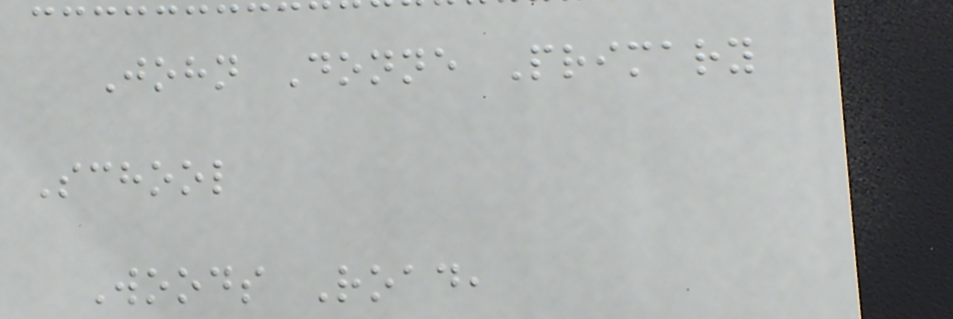John Donne Primary
School
Woods Road,
